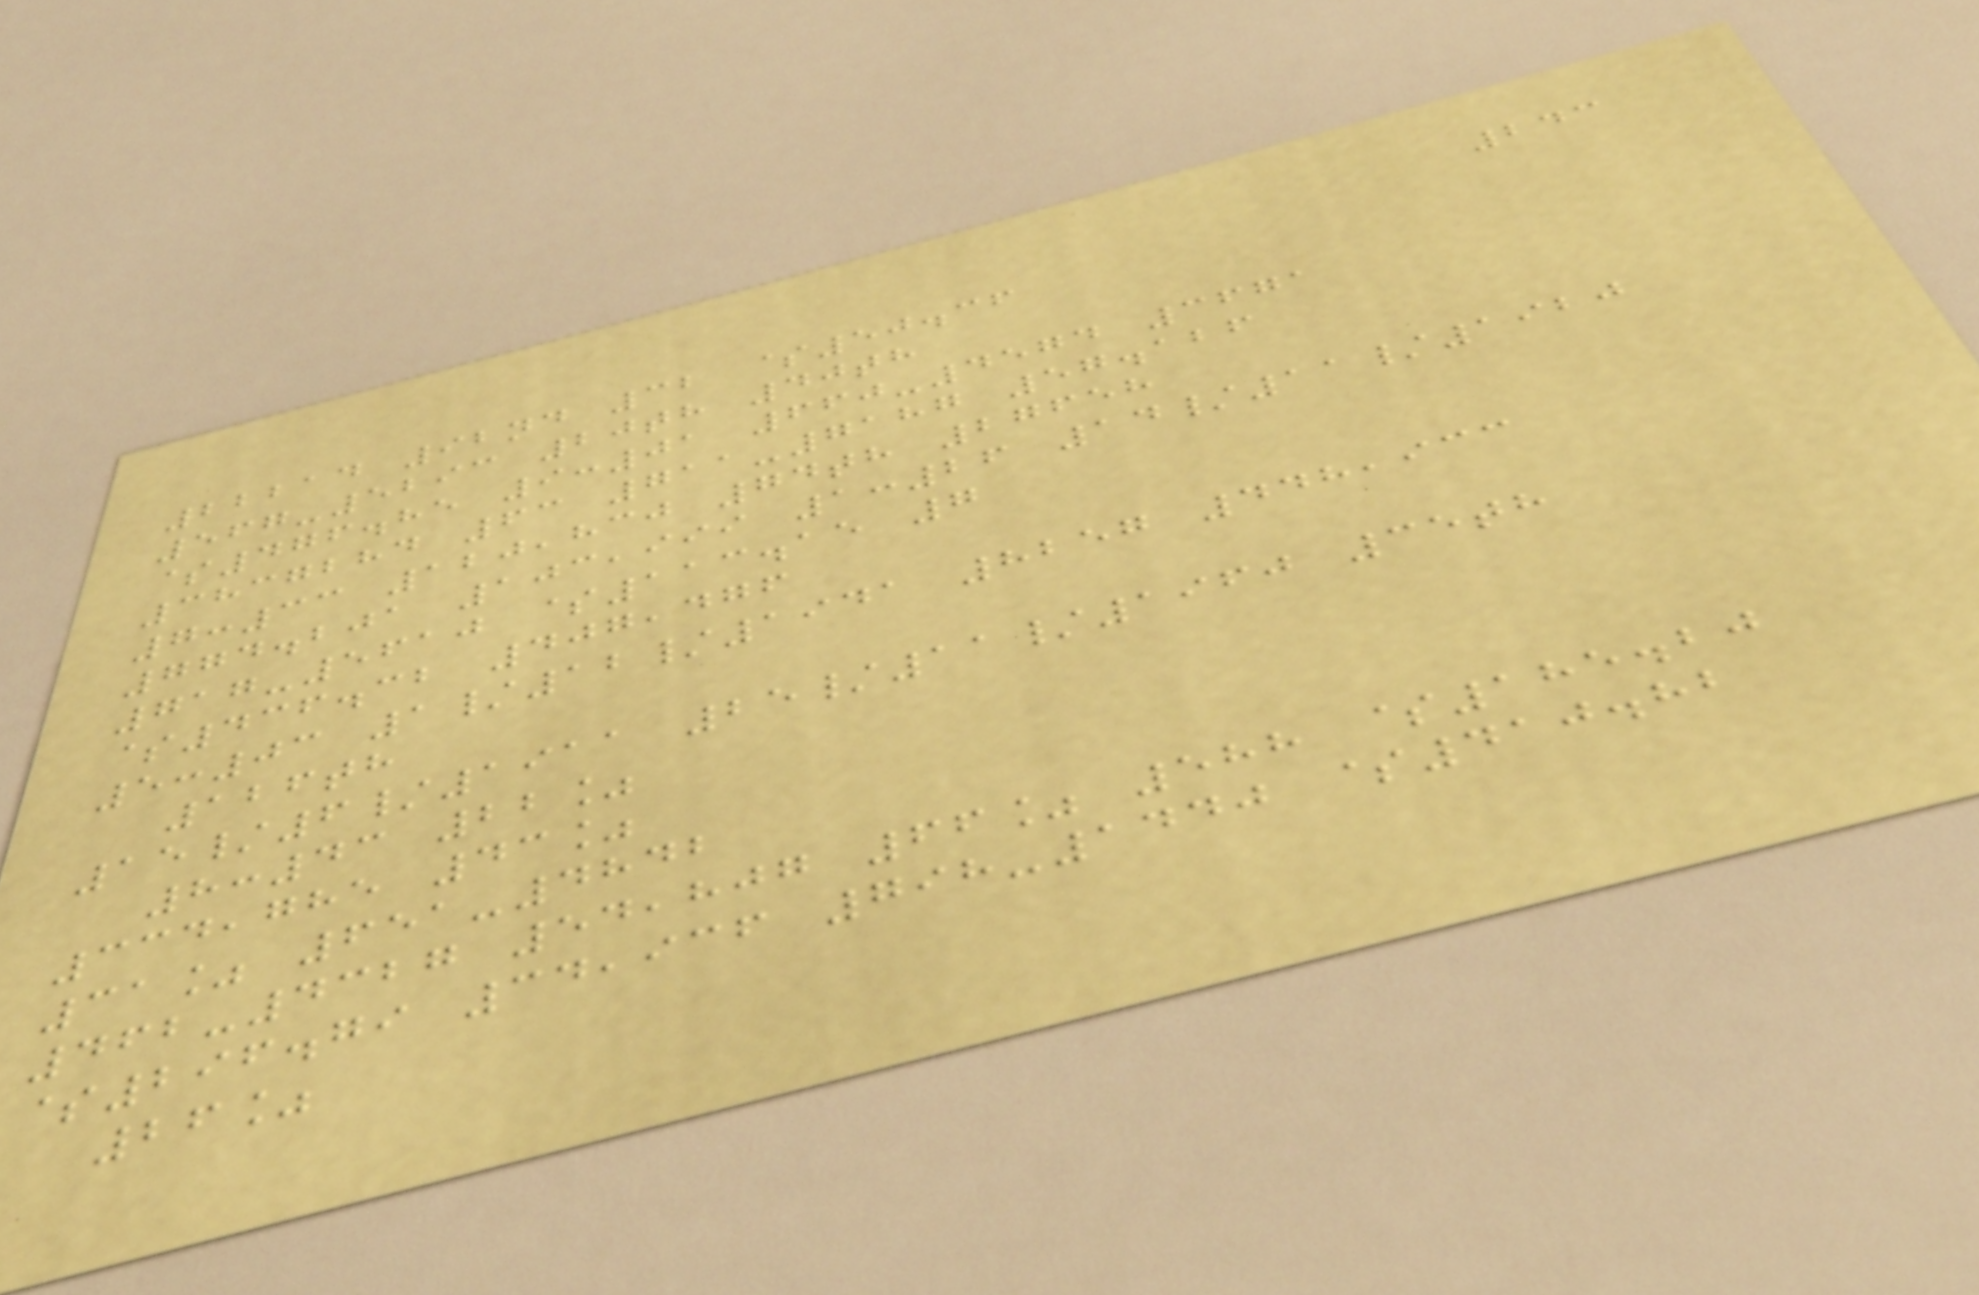243
22214 92nd 32 $50.36
567-5293 20th 40th
$476.85 9:01 660-4574 3671
3837284 63 711-7187 57.126
7:33 120,830 74th 27658
774.201 103,999 1:26 14/11/1920
717-5610 $113.15 7
$436.32 407,476
5:03 1/12/1941 8257 448,933
126th
15/6/1911 25/11/1960 35th
8:43 22%
334,785 43%
31% 651-4842
462-4327 54,807 66% 588 $185.20
$296.79 34,936 798-1440 $410.82
26%
